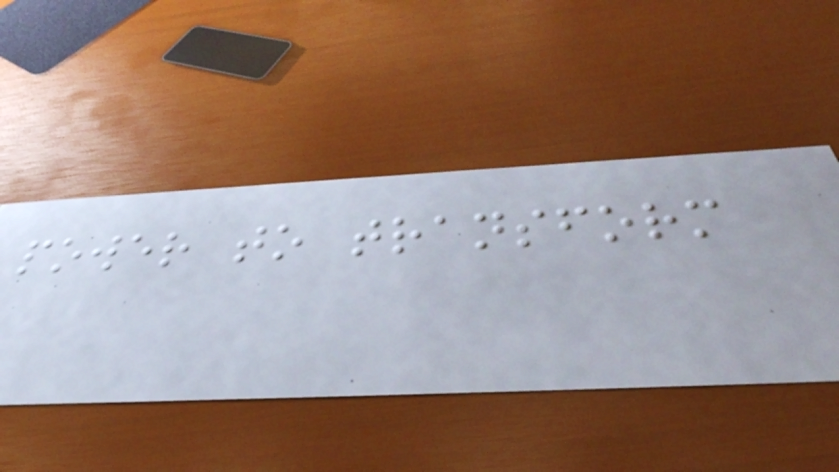power to transform
